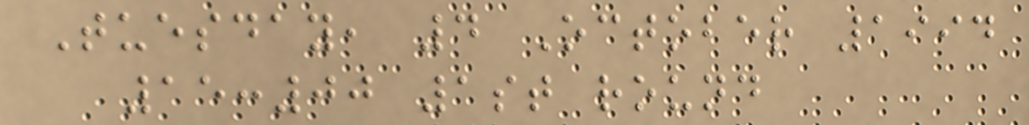Tuesday, 4 October 1994
15:00 1st round
